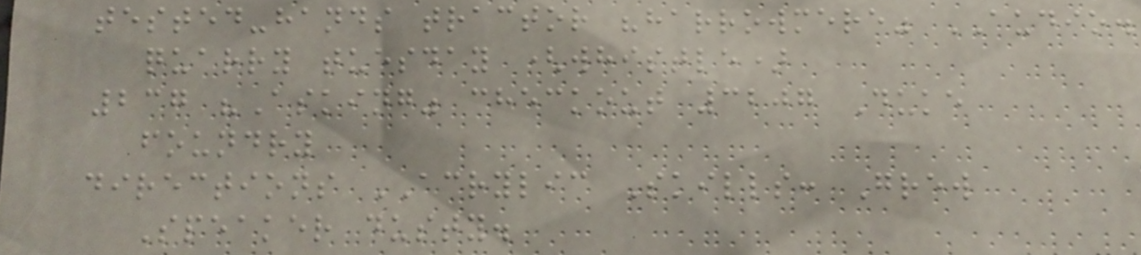tested-hands tractor "harrowmere" AUDIO.
quarry tuesday (whistle)
237 "Asking" checkout 3207 Duke
foundry
directions ACRYLIC Skills: Grew
Speaker dusty.
